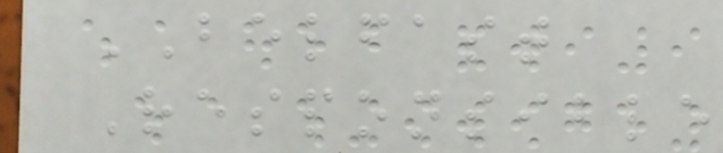BELFAST
Responsible
